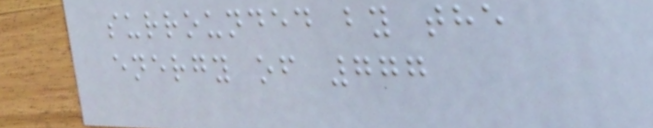surrounded by the
energy of 777
